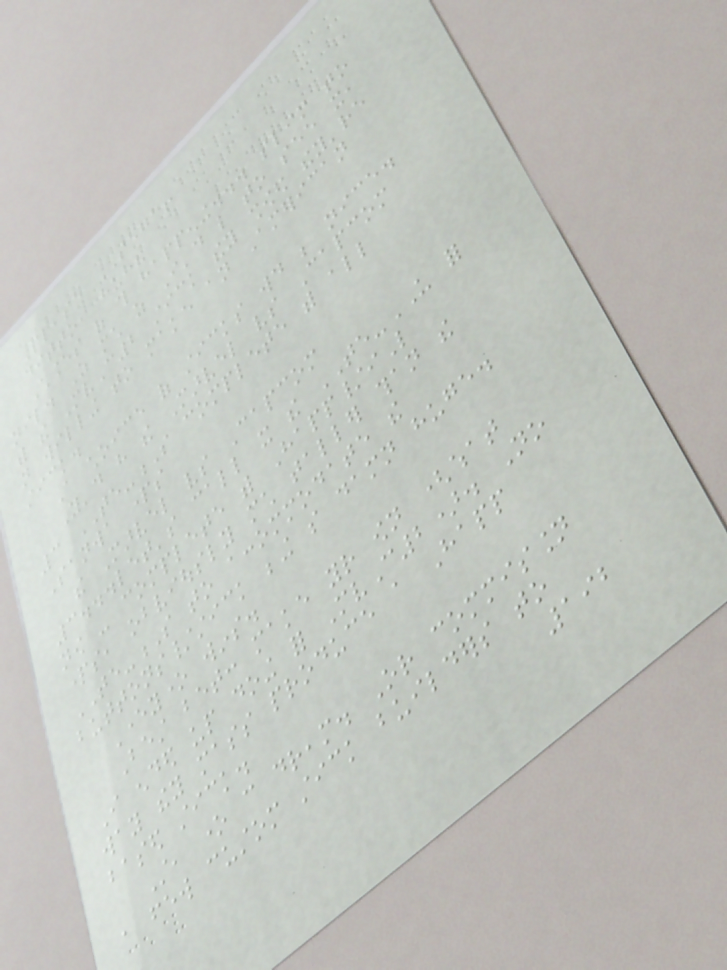Please SEGA!
ditto, huh?
Chances of this happening... slim to
nil. As much as I'd like to see it,
with the MvC2 stick they showed they're
not willing to make an American
stick.
A choice of sticks would be nice.
You'd have the Marvel vs Capcom
3 TE-S complete with all
Sanwa parts
the Marvel vs Capcom
3...let's call it the TE-US for
now - complete with Happ/iL
parts, obviously much taller than the
TE-S to accommodate the
buttons/stick being so damn huge.
Everyone wins.
Best bet: make your own (what
I ended up doing for MvC2). No
way they mass produce a Happ
based stick.
Still, one can dream. Or commission
a few custom stick builders to
192
